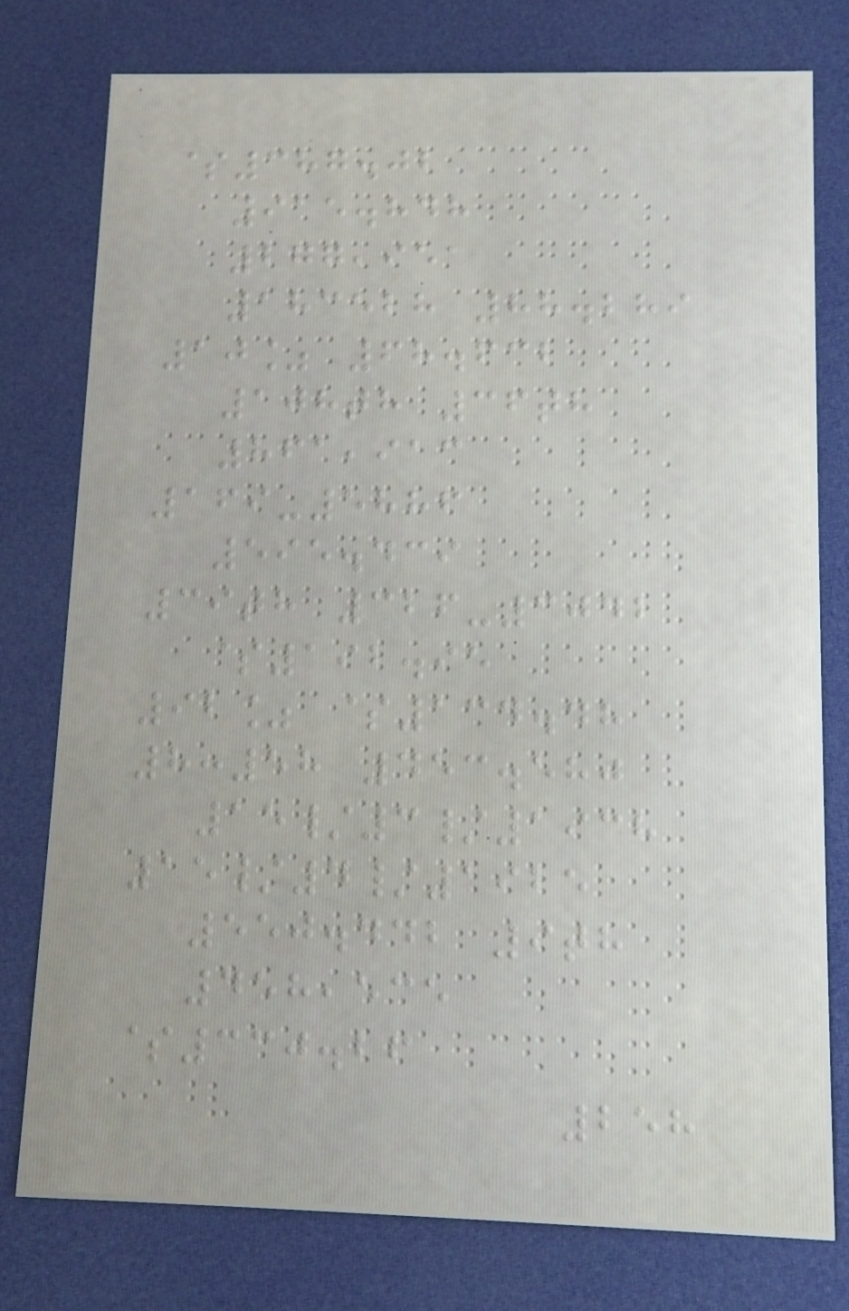$387.02
915.848
277,951
183528 88.289
10% 68.632
108th 36th
861,913
169-5886
595.439
39th 326-3042
$192.95
92% $134.48
8:58 453.580
15/3/1938
15/4/1925
550.442 9th
458,535
$330.26
258
